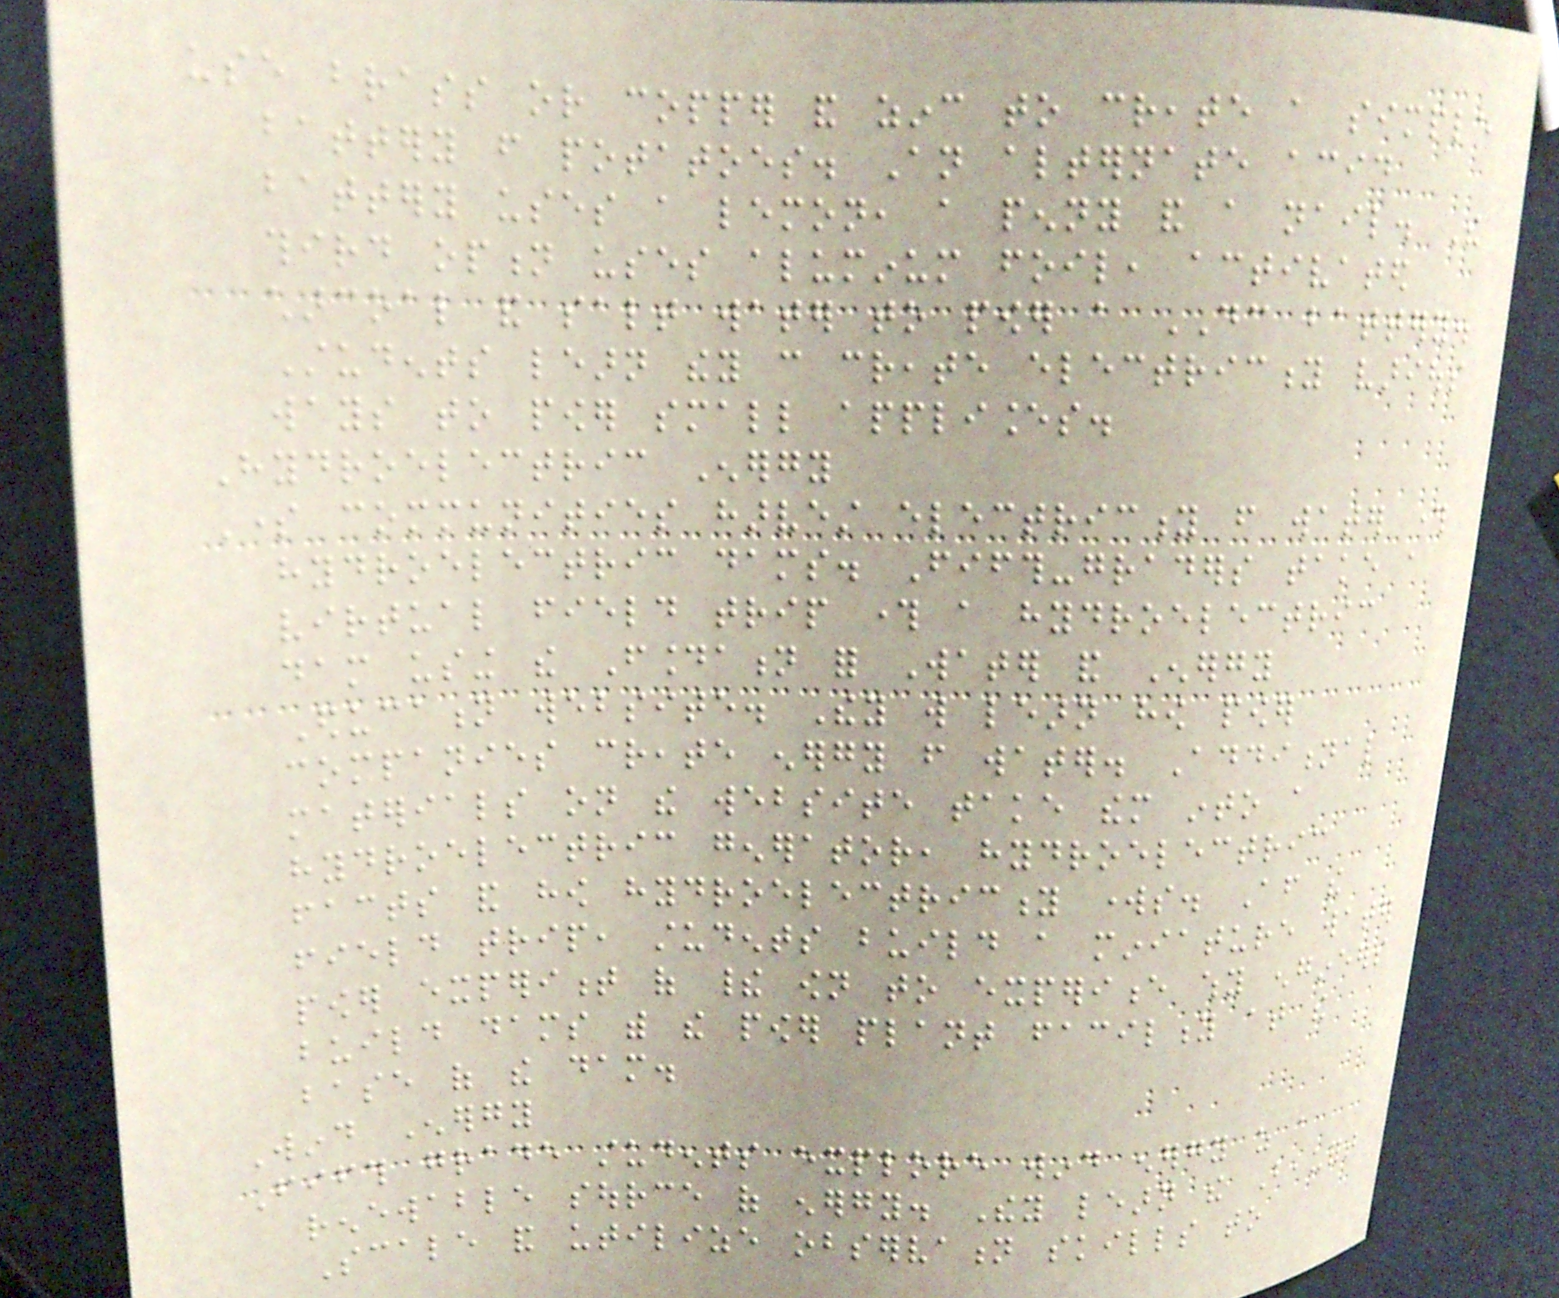use brass or copper and zinc to create a simple
battery from potatoes. An alternate acid
battery uses a lemon, a penny and a nail. The
third option uses aluminum foil, activated
charcoal and salt water to power a DC battery.
Students learn they can create electricity various
ways to power small appliances.
Hydroelectric Energy
Some communities harvest electricity from water through
hydroelectric dams. Fifth-graders take a
virtual field trip through a hydroelectric
dam using the Foundation for Water and Energy
Education website. They will learn how power
companies create energy from water. Additional
materials on the website take them into a
hydroelectric generator, hydroelectric
facts and how hydroelectricity works. After the
field trip, students build a miniature water
power experiment of their own to experience why engineers
build dams with the power plant facility at the
base of the dam.
Wind Energy
Fifth grade students explore wind energy as a
renewable source of energy. They learn the Beaufort
Scale and utilize observation skills to
